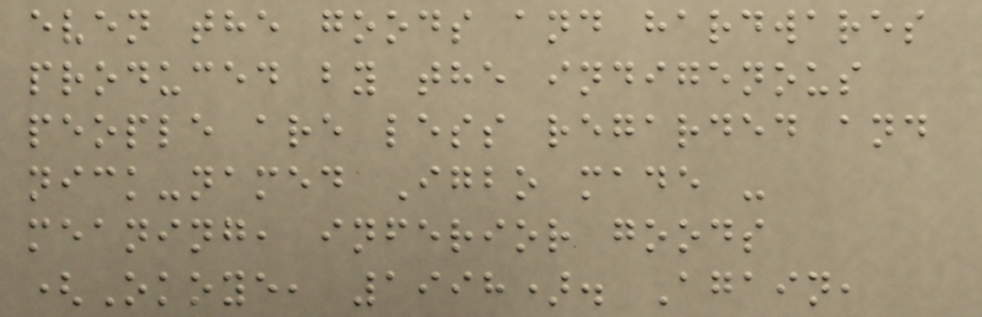even the goods and hardwares
produced by the indigenous
people are less regarded and
nick-named Igbo made -
meaning, inferior goods
(Okoye, 1998). Again,
